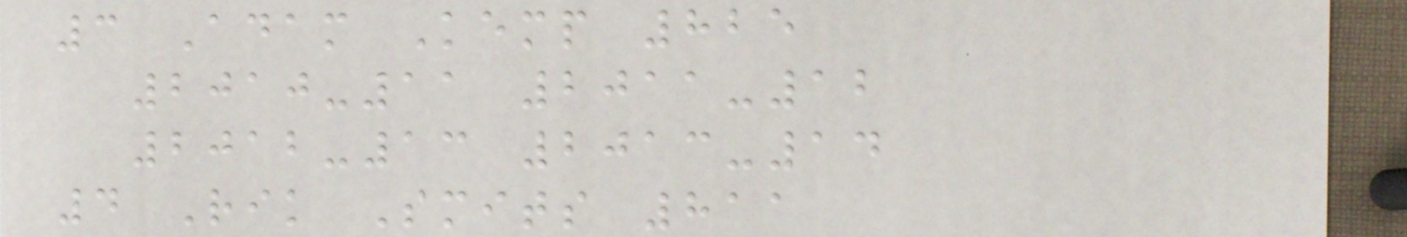3 Adam Kemp 825
2010-11 2011-12
2012-13 2013-14
4 Rik Smits 811
